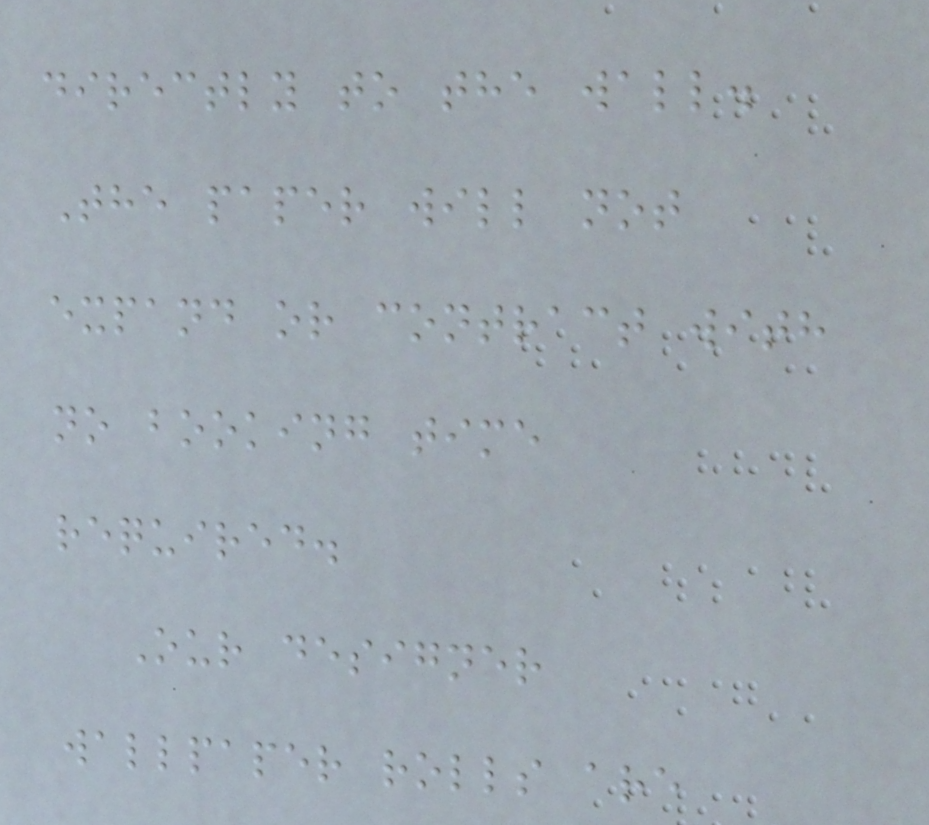directly to the wall.
The paper will not
expand or contract with
no booking time
required.
Our designer
wallpaper rolls are
